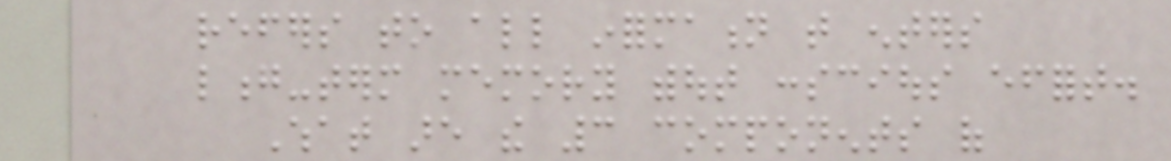refers to all information that enters
long-term memory without conscious effort.
What are the 3 components of
